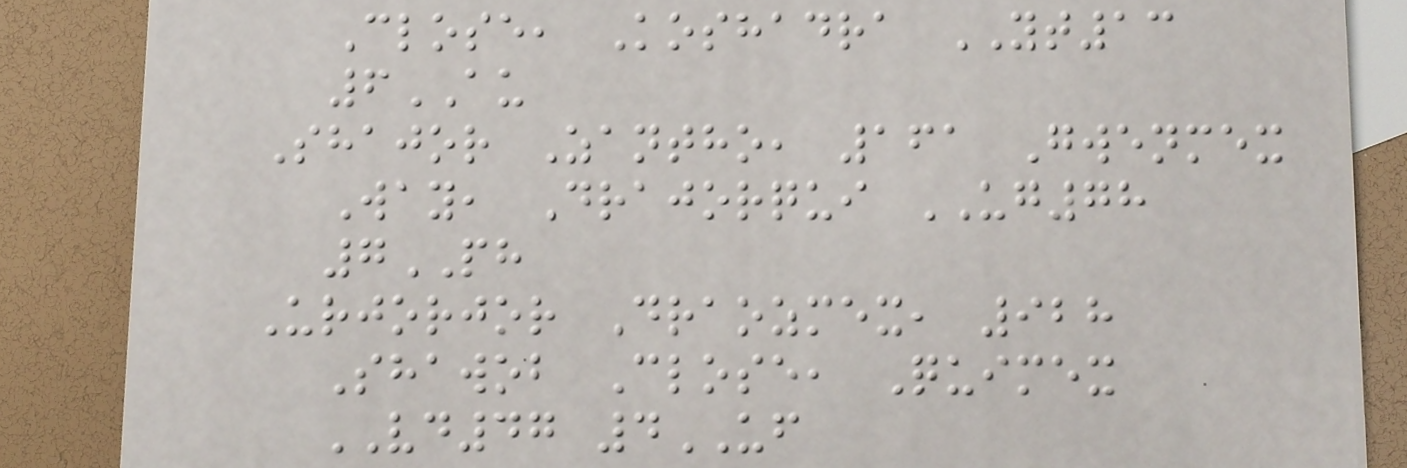Close, Koshadra YT13
6AU
Shajor Zantho, 161 Gwenmex
Way, Drajorqui UG78
7PH
Urjorjor Draozmex, 928
Shawob Close, Quimex
VD47 4UF
